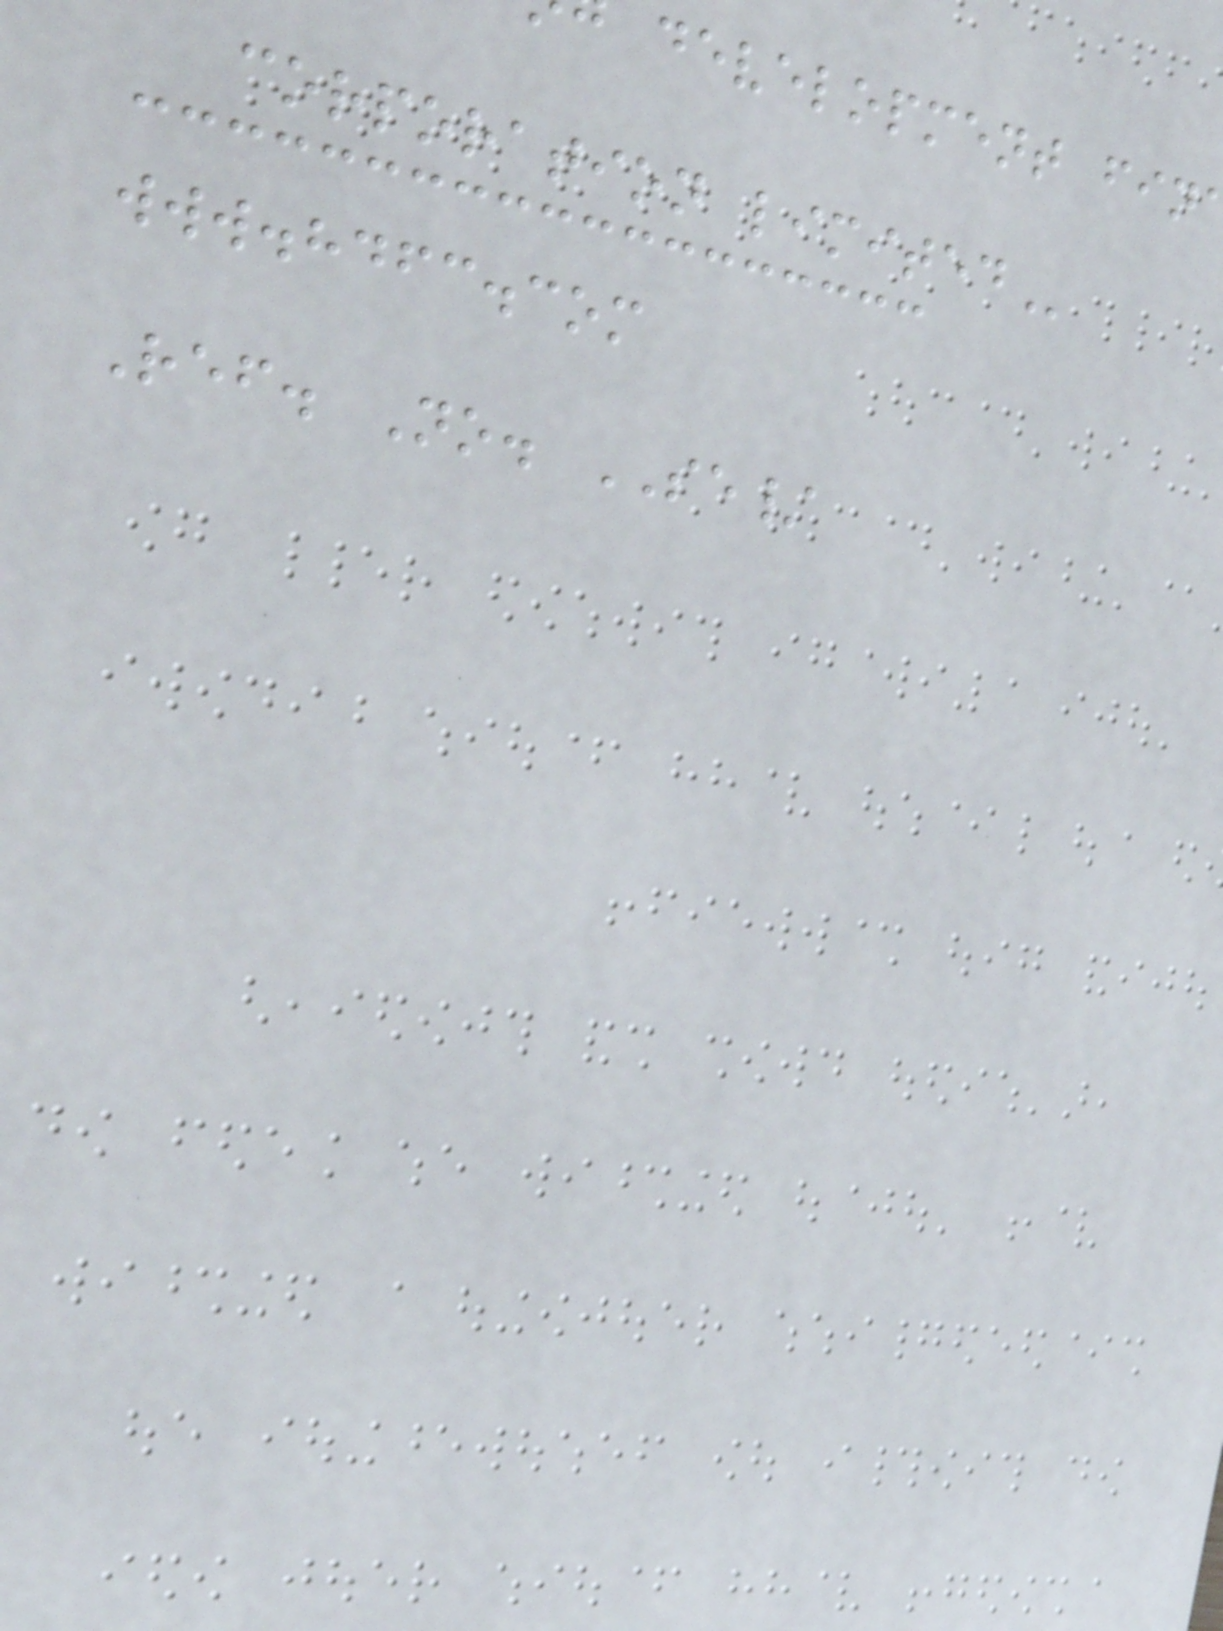development
corporation
www.hdfc.com
Ref. No. SE/
